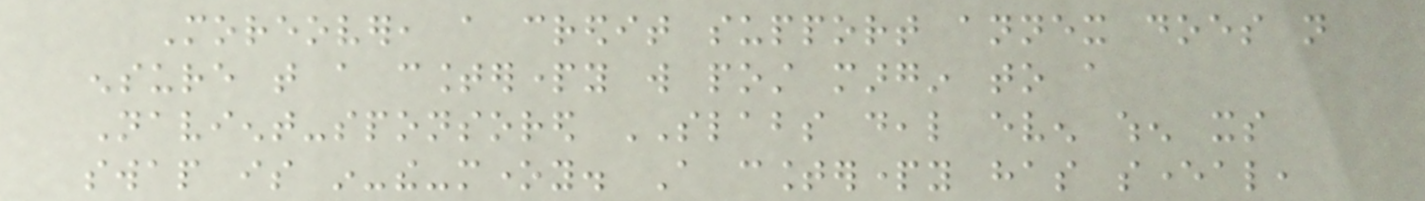Moreover, a credit support annex does not
ensure that a counterparty will post margin to a
Navient-sponsored SLABS deal even when its
swap is in-the-money. A counterparty has several,
